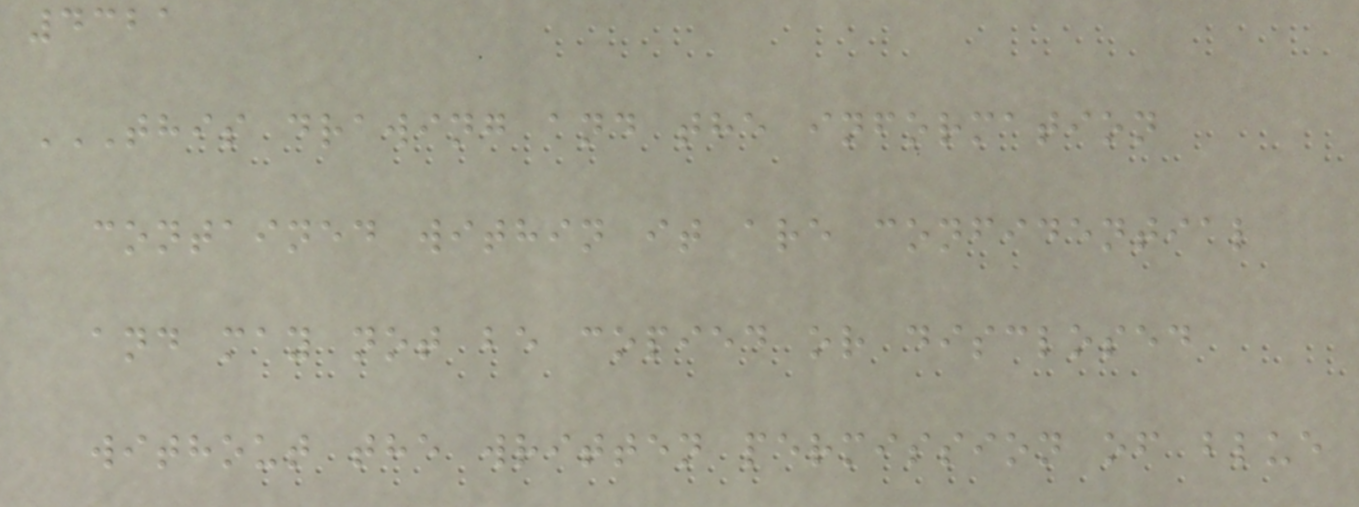4321
THIS DRAWING AND THE INFORMATION
CONTAINED WITHIN IT ARE CONFIDENTIAL
AND MAY NOT BE COPIED OR DISCLOSED
WITHOUT THE WRITTEN PERMISSION OF BLUE
